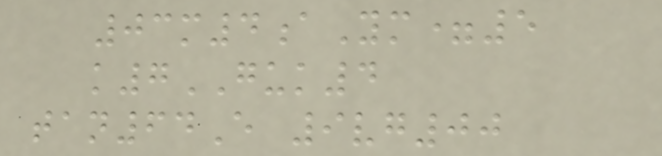03m4aYm=5
k7GUK4
tan64E 9vg00
